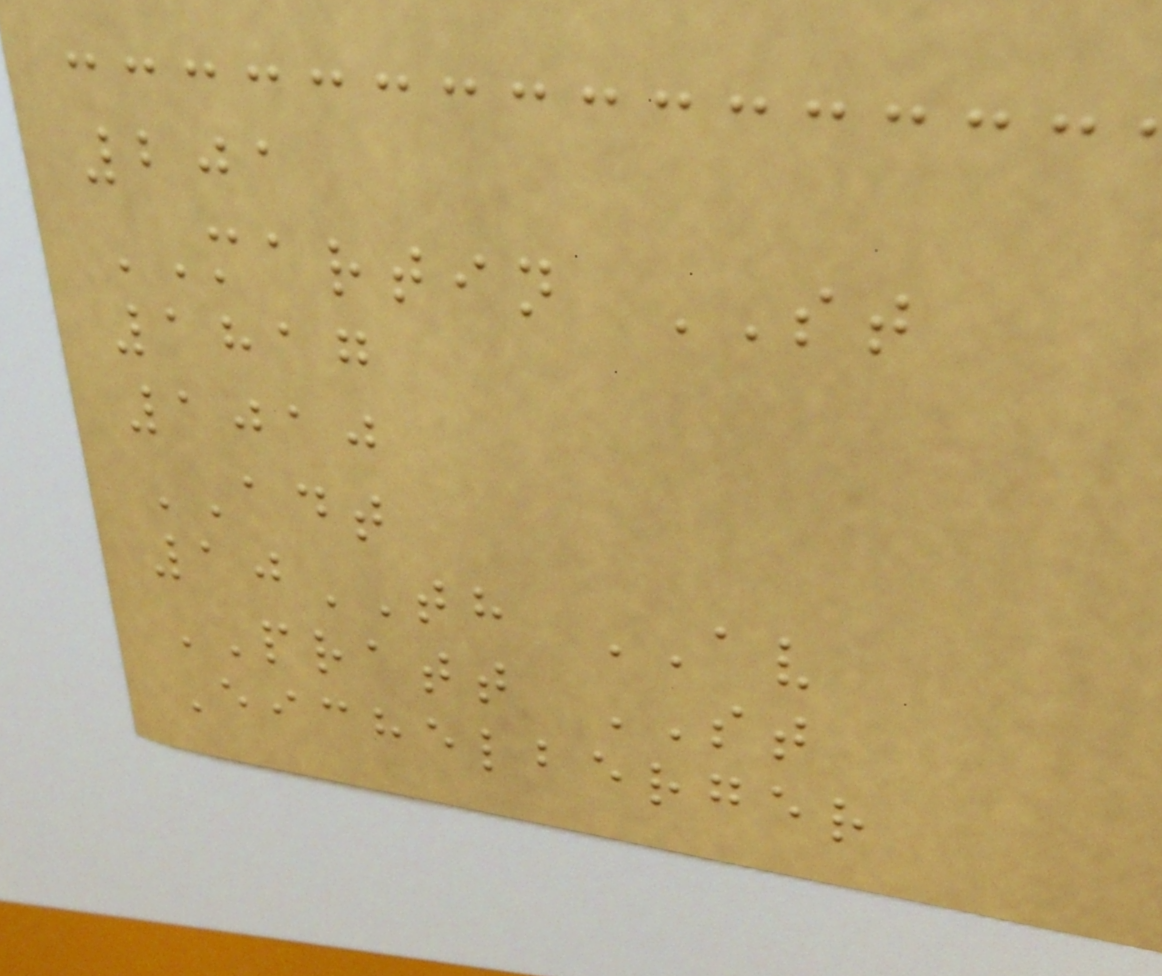201
MARTIN ST
1817
1010
ADT
10TH AV
PRATT ST
Eichelberger
